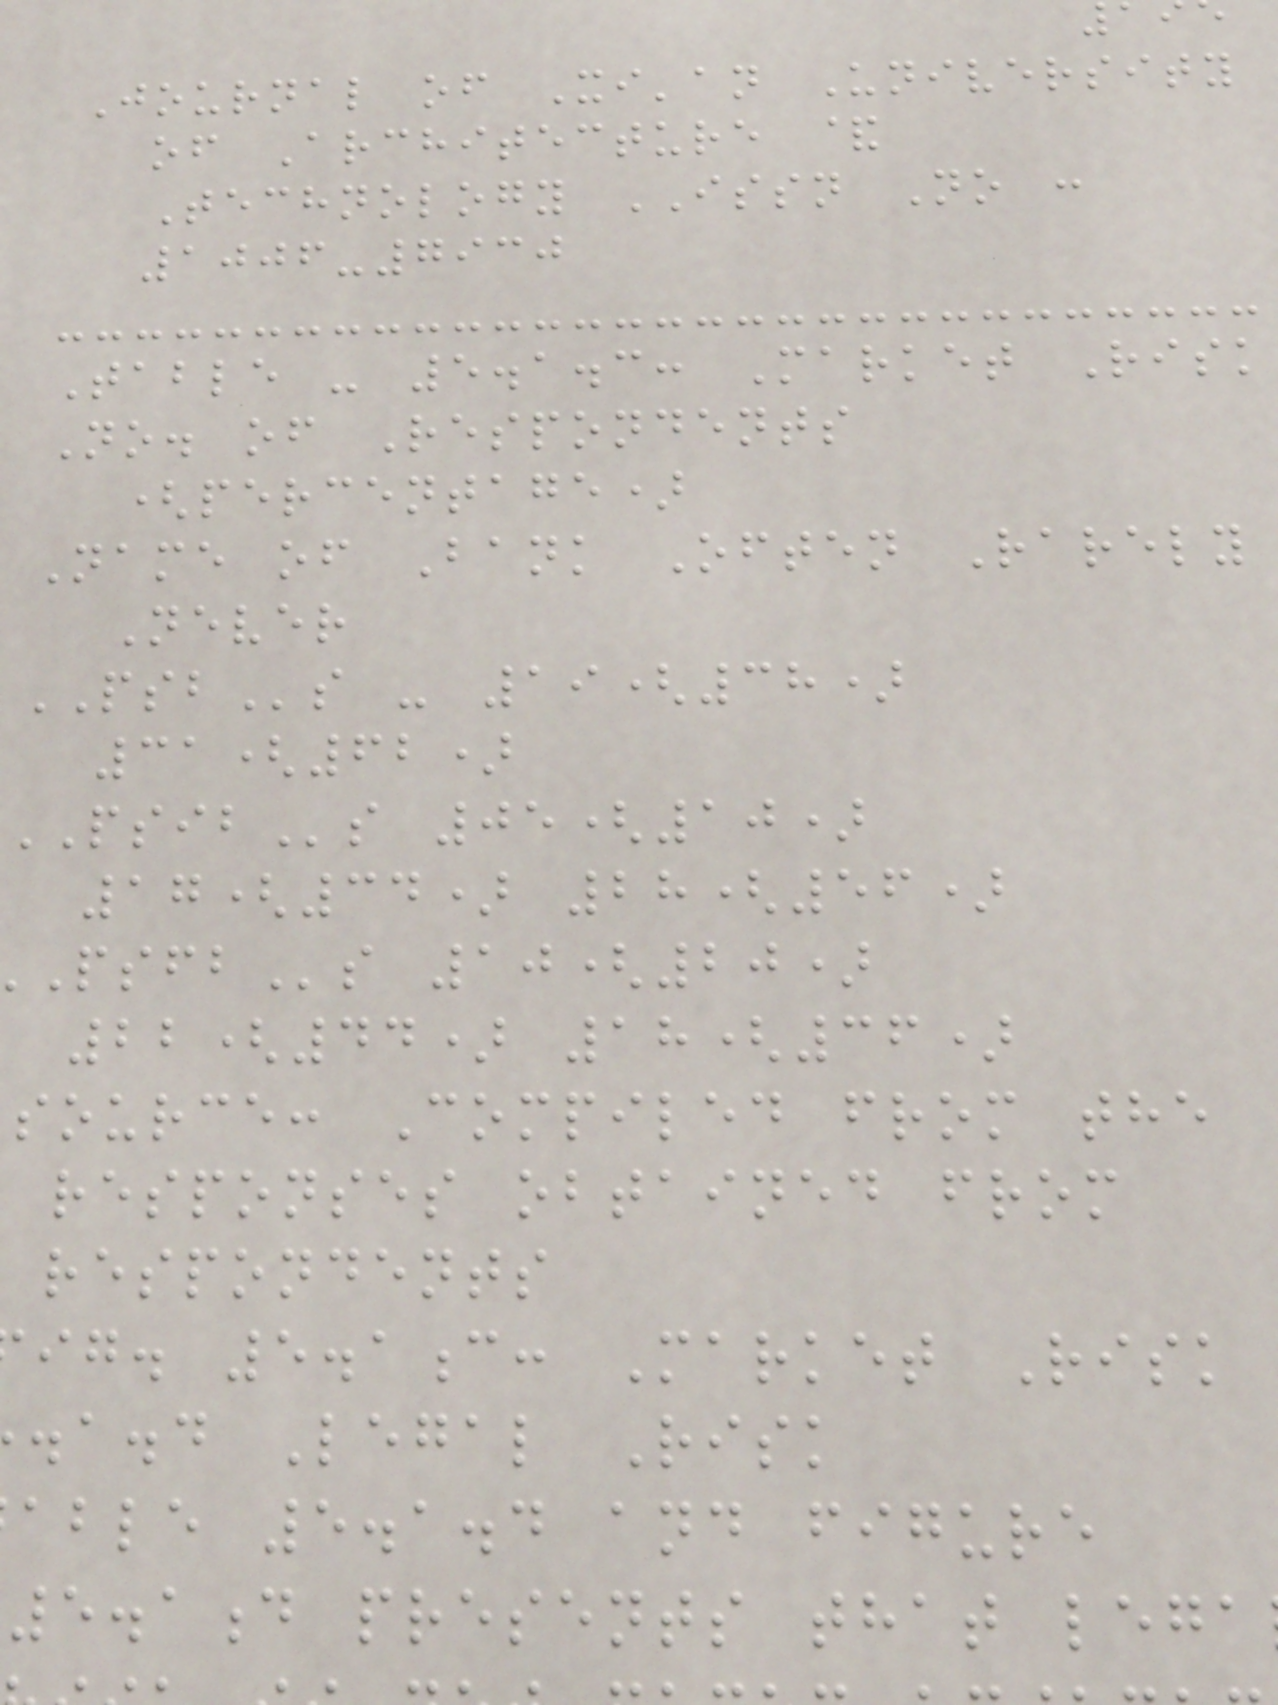Journal of Xi'an University
of Architecture &
Technology ISSN No :
1006-7930
Table - 5.1.3: Market Risk
No. of Respondents
(percentage)
Name of Bank Often Rarely
Never
PSBs - 19(38)
31(62)
PSIBs 05(10)
17(34) 28(56)
s 10(20)
22(44) 18(36)
source: Compiled from the
responses obtained from
respondents
ig. 5.1c: Market Risk
.a.d Legal Risk
able 5.1.4 and figure
5.1d presents that lega
